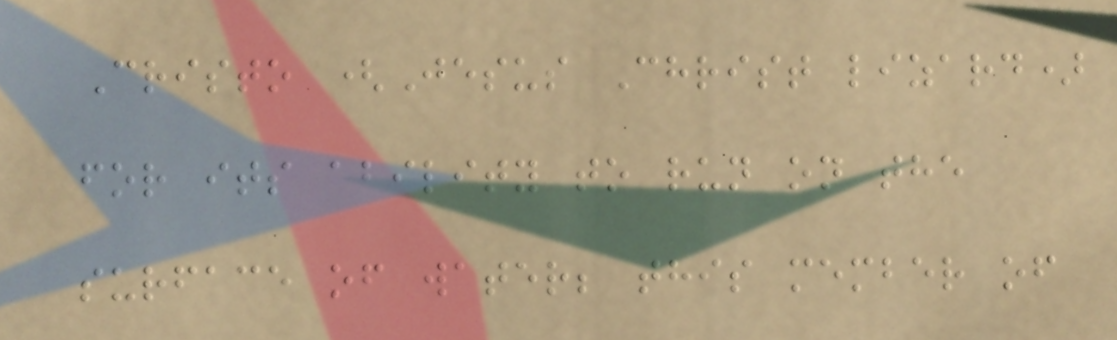Cristo (Jesus Christ lizard)
for its ability to run on the
surface of water; this member of
